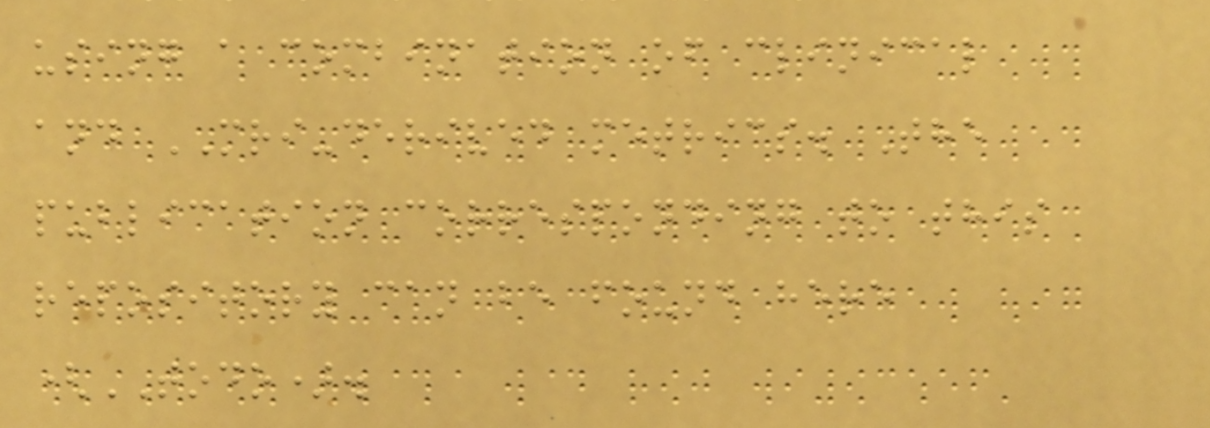using a combination of clinical
and MRI-derived metrics. The
publication corresponding to this
repository can be found here
(TODO).
